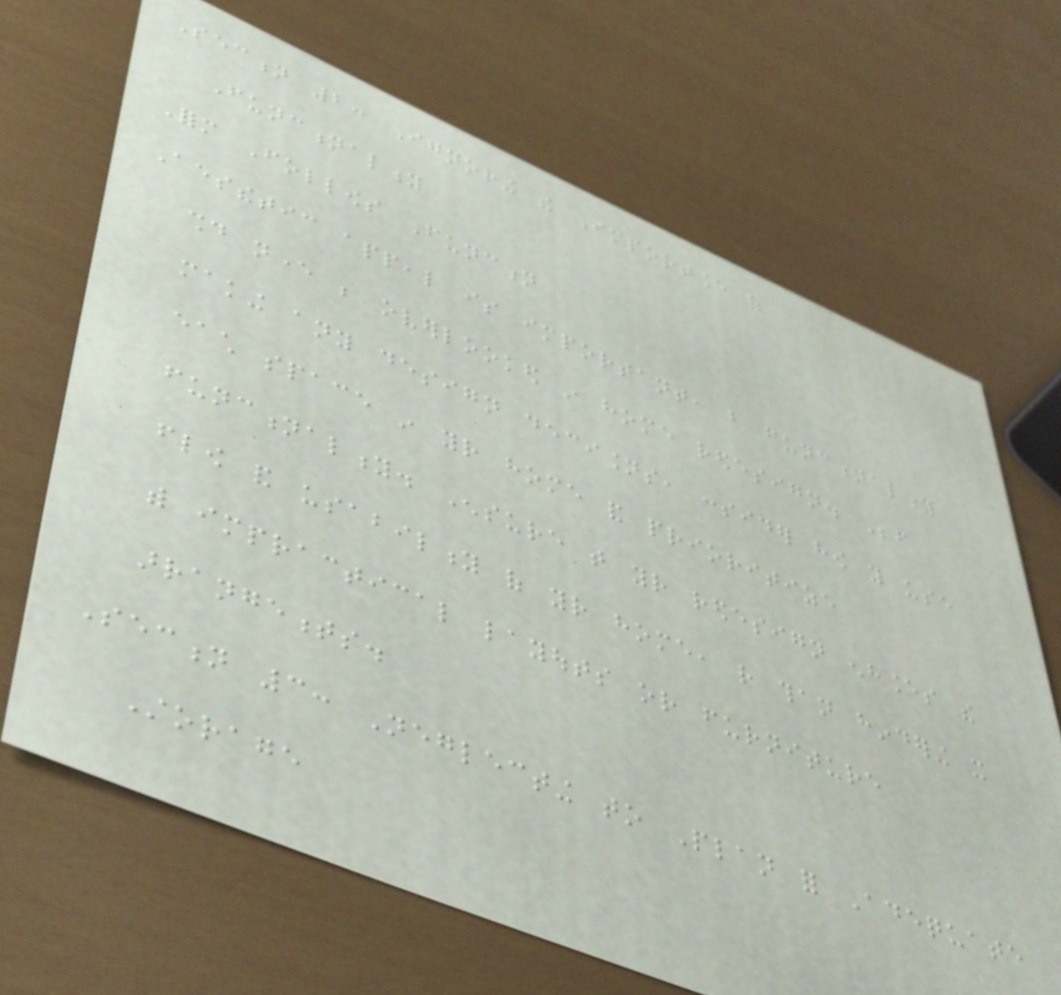Section 2: Ignoring the Importance of
Functionality
Form Follows Function
Aesthetic appeal is important, but functionality
should never be overlooked in home redesign. Before
making any design decisions, consider how you use
each space in your home and prioritize
functionality. Ensure that your redesign enhances the
flow and usability of your home, rather than hindering it
with impractical layouts or furniture
arrangements.
Section 3: Neglecting to Plan for Adequate
Storage
